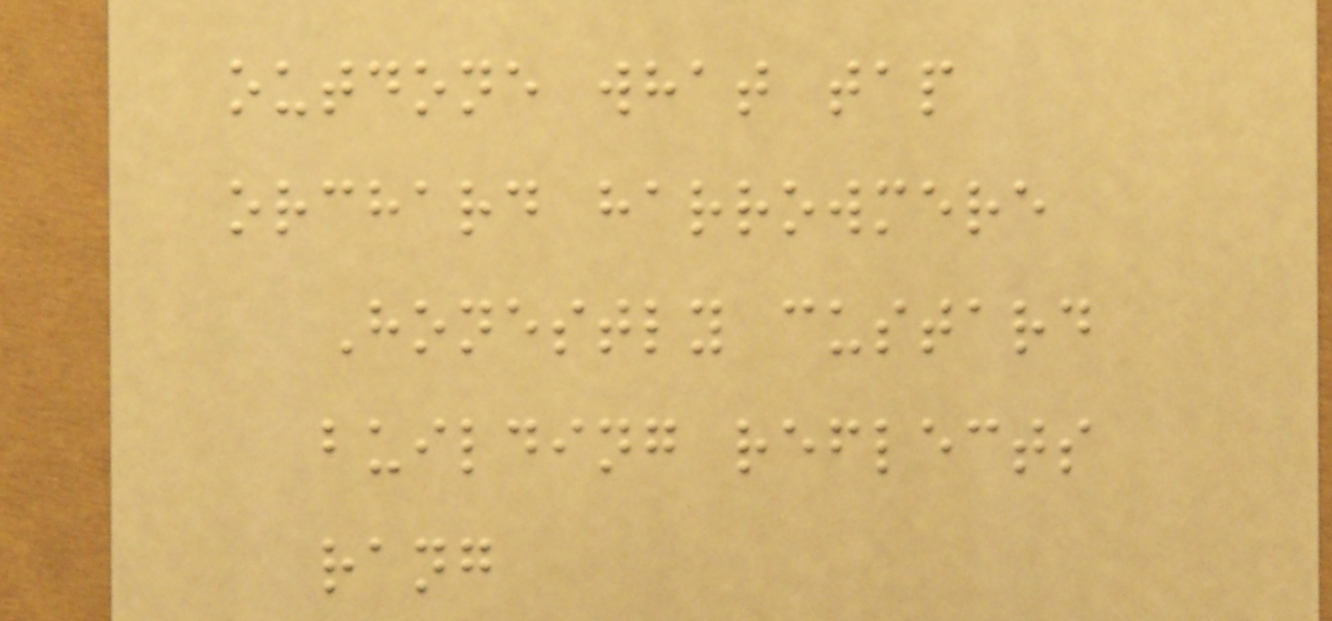outdone what tap
orchard harrowmere
Honestly custard
building reflects
rang
